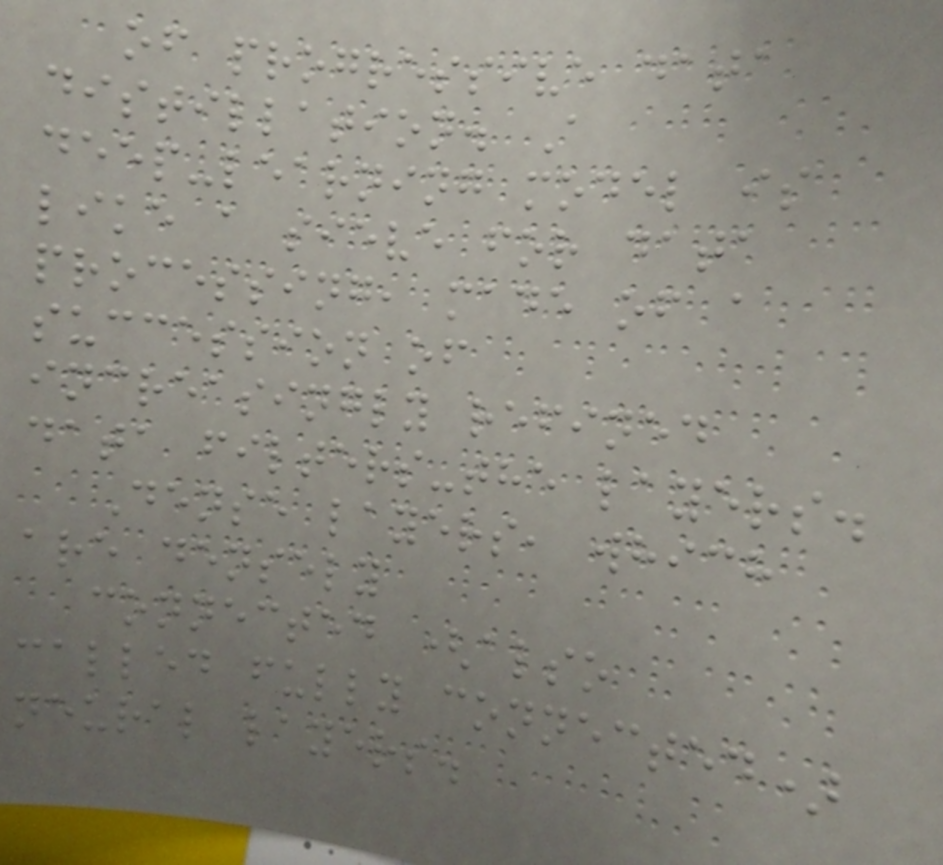of progressive data
distillation. A
deep-learning model is
like a sieve for data
processing, made of a
succession of
increasingly refined
data filters-the layers.
Dense layers, which
are densely
connected (also
called fully connected)
neural layers.
